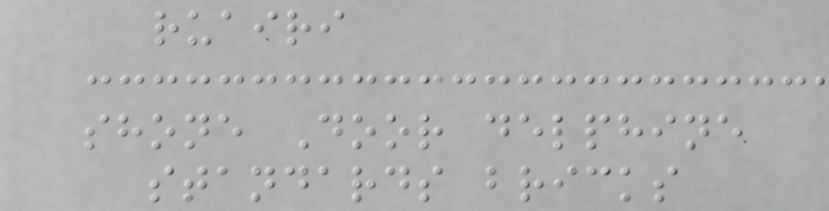ruairi
shone Door delphine
standards bricks
